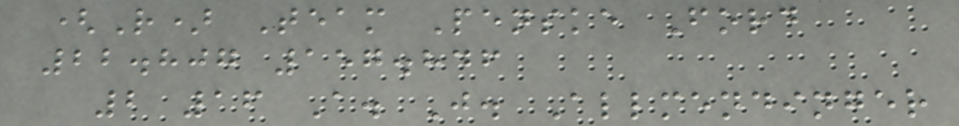(R) Team Penske Ford
22.807 157.846
2 16 A. J. Allmendinger
